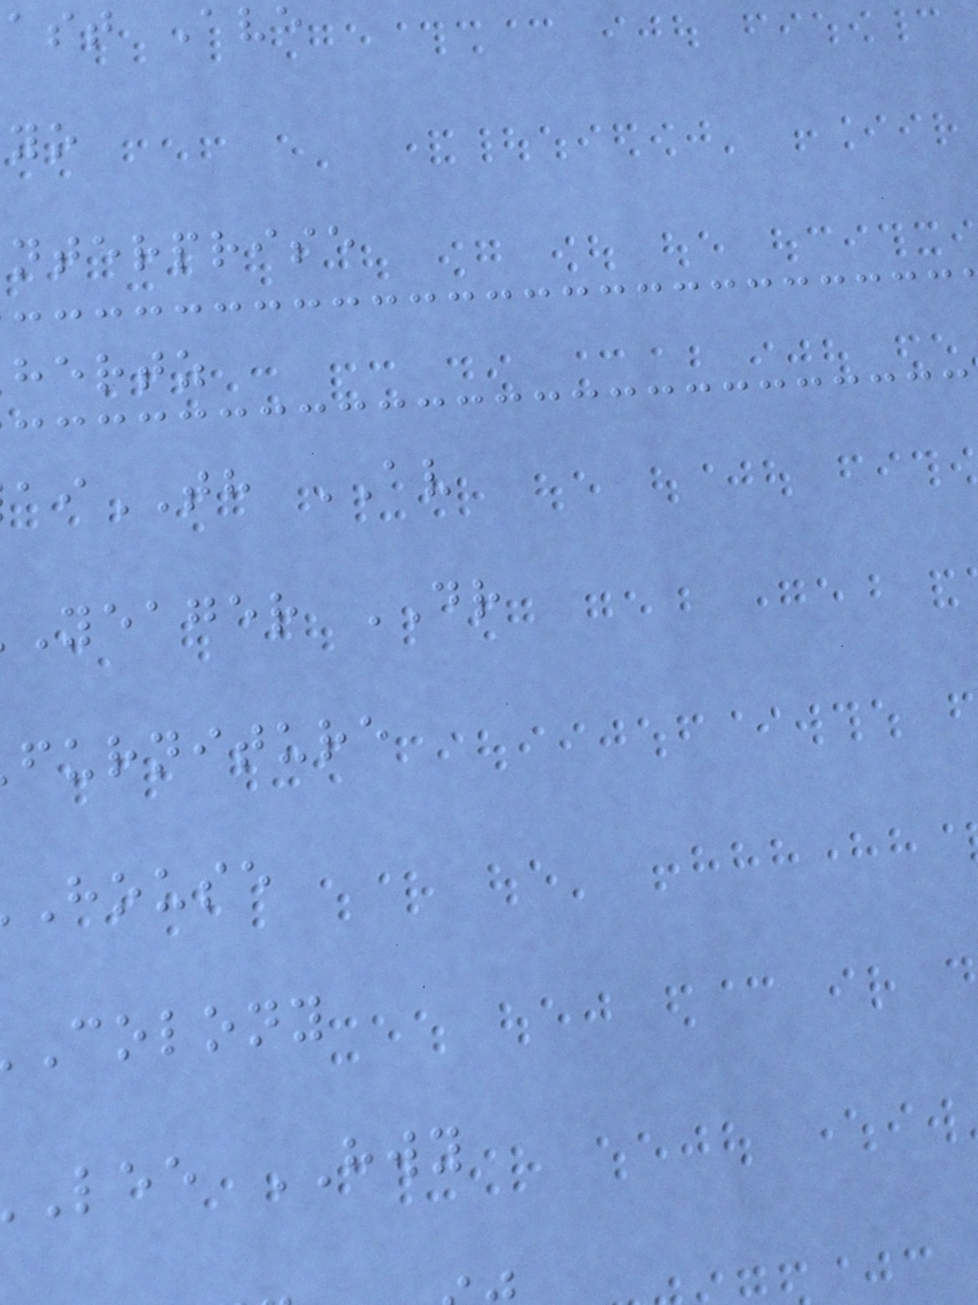ast Ave
nterprise
hertz
TH AV
yeager DR
furniture
house
colony
lee HWY
